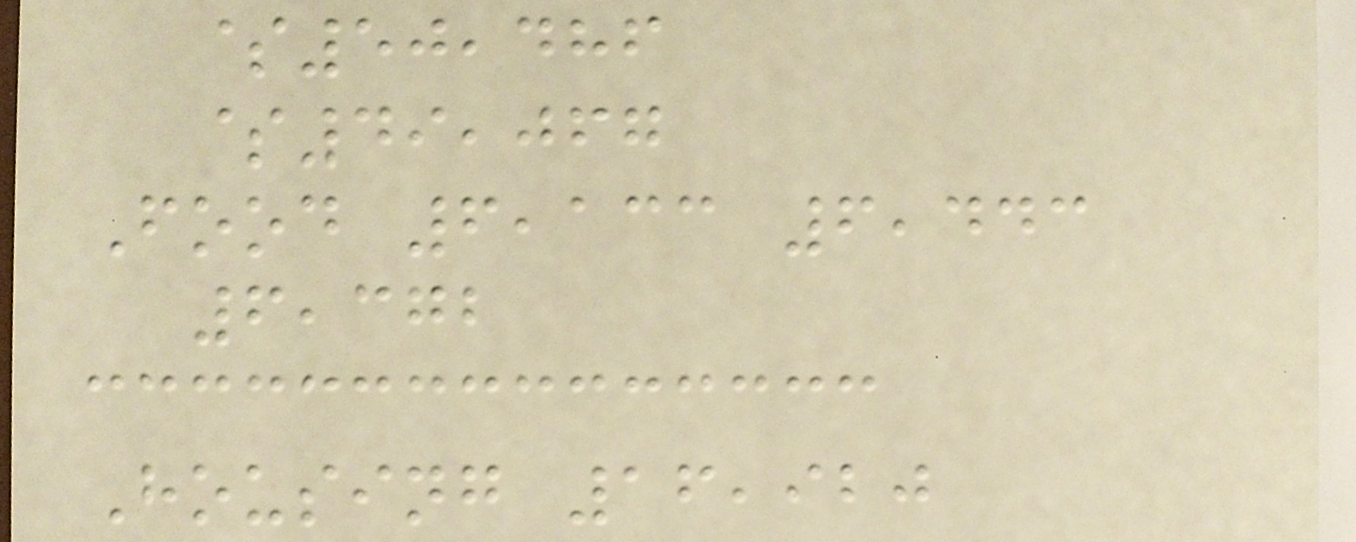$50,486
$49,067
Food 6,133 6,443
6,372
Housing 16,920
